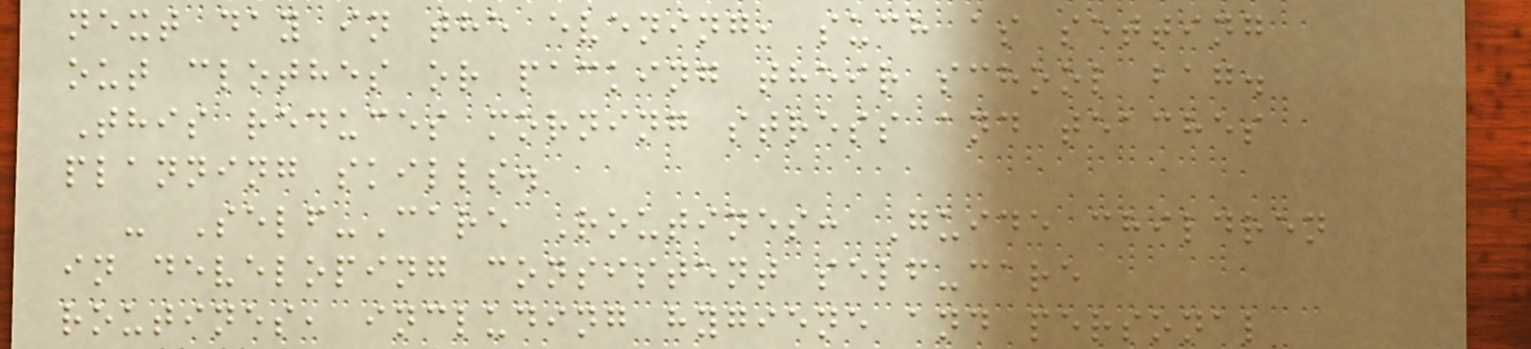next day in the evening, such as setting
out clothes or packing their school bag.
This reduces morning stress and teaches
planning skills.
- Self-Care Routines: Guide children
in developing consistent self-care
routines, including hygiene and personal
